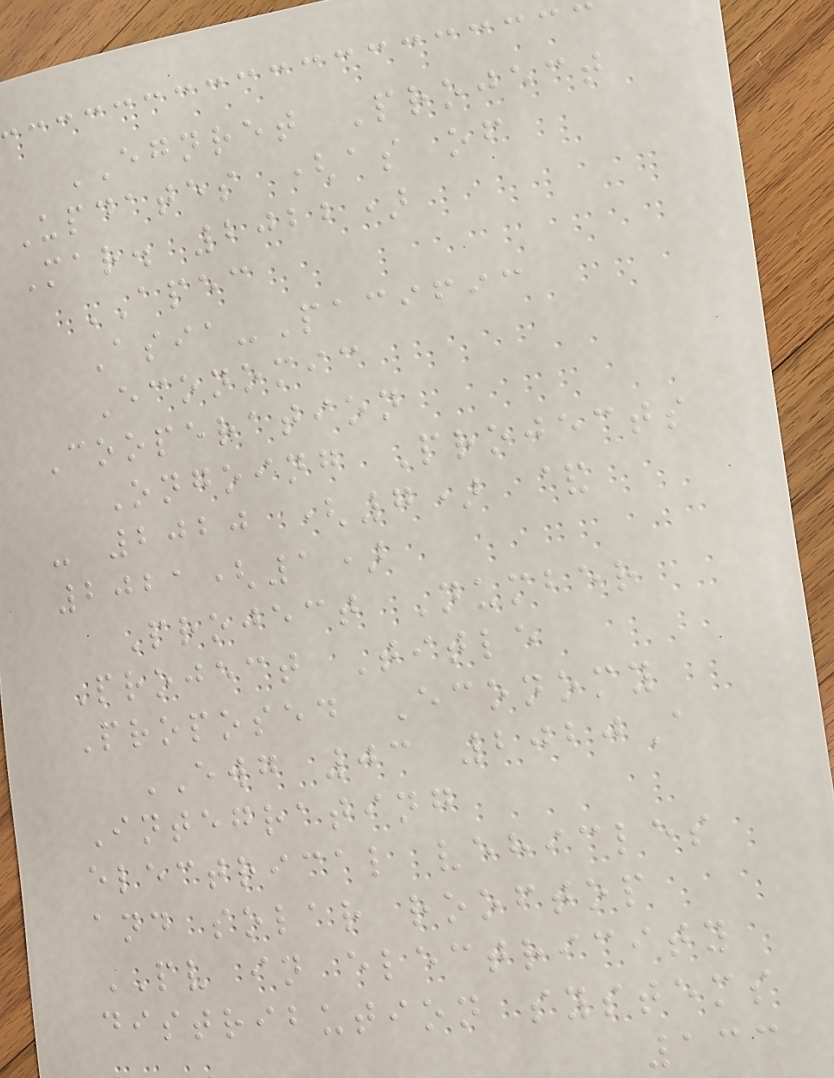EGNRET Project
Updates (as of
Mar. 2022)
APEC
Asia-Pacific
Economic
Cooperation
Ongoing Projects
- 2020 (7) &
2021(1)
Project Number
Project Title
Proposed Economy
EWG 03 2020A
Integrating
electrical vehicles
and solar rooftop
PV in electricity
distribution systems
133
